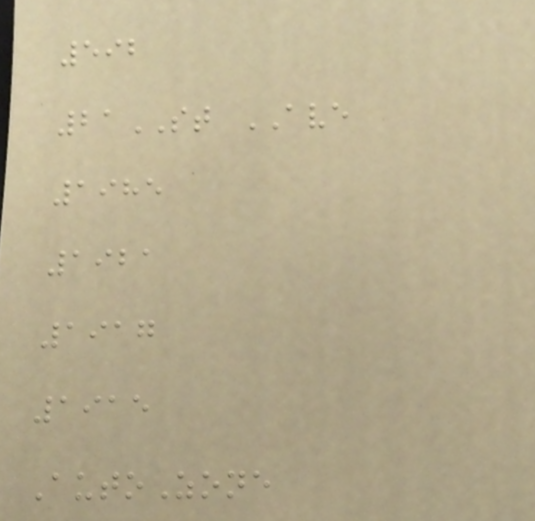592
21ST AVE
1985
1921
1917
1915
AutoZone
